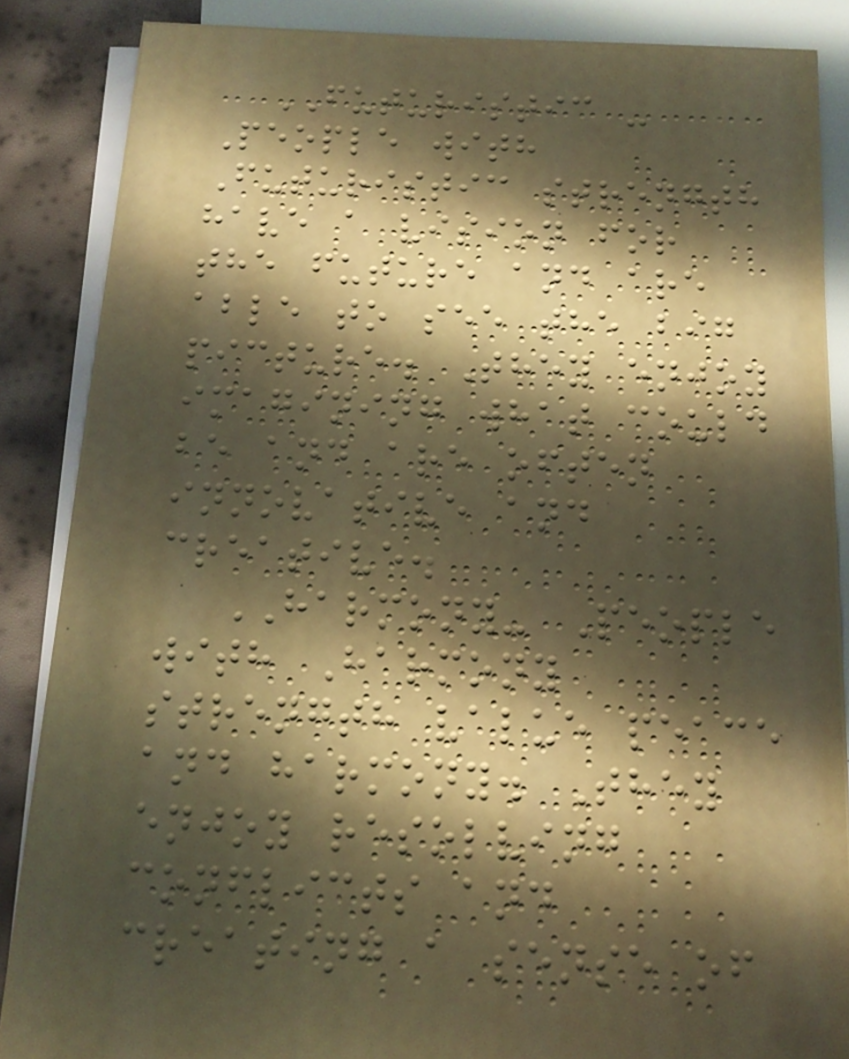FUTURISTIC -
People with
Futuristic strength
have a vision for
the future and are
able to see the big
picture. They enjoy
imagining what could
be and are often
innovative and
creative.
HARMONY- People
with Harmony
strength value peace
and harmony. They
enjoy resolving
conflicts and
creating a sense of
